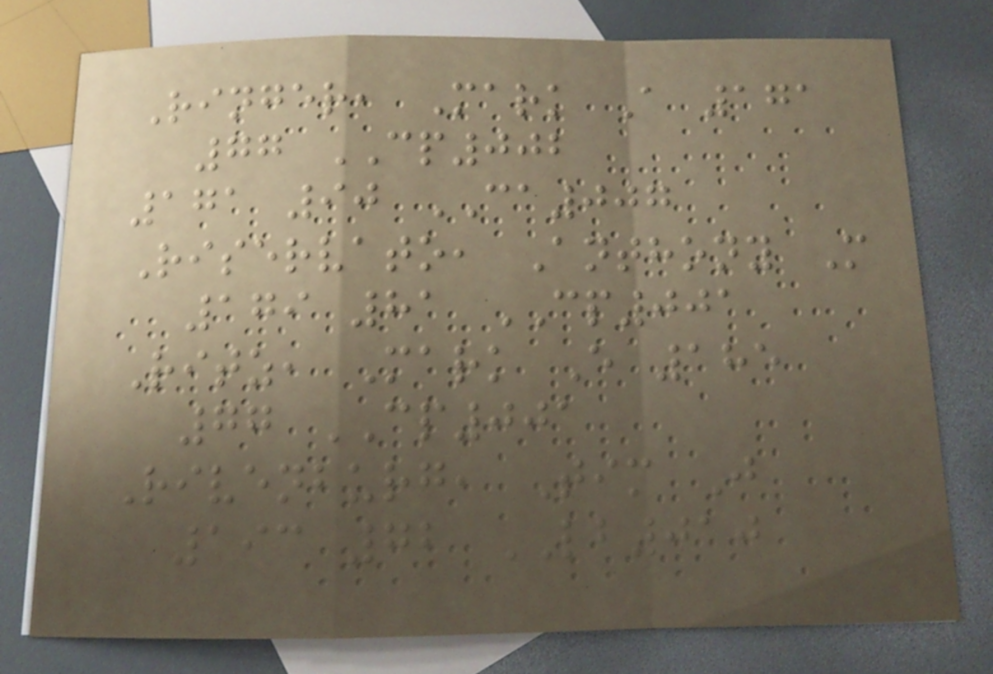Ringer, Mark A 171
77 CP002
171 90 CA007
Riservato, Anthony M
179 81 CP001
Ritz, Mark E 185
77 CP001
Rivenburg, Tim J
193 72 LB010
